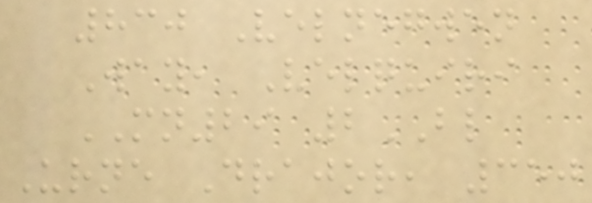830 Velnegwen
Way, Velquiri
MN29 2BL
Urne Drajor, 350
